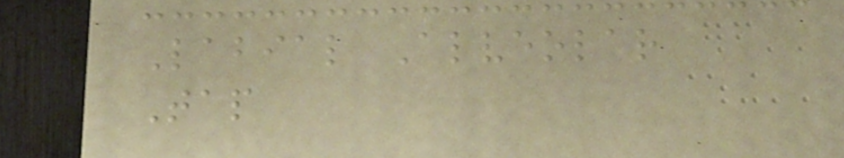Labial Alveolar
Tap
